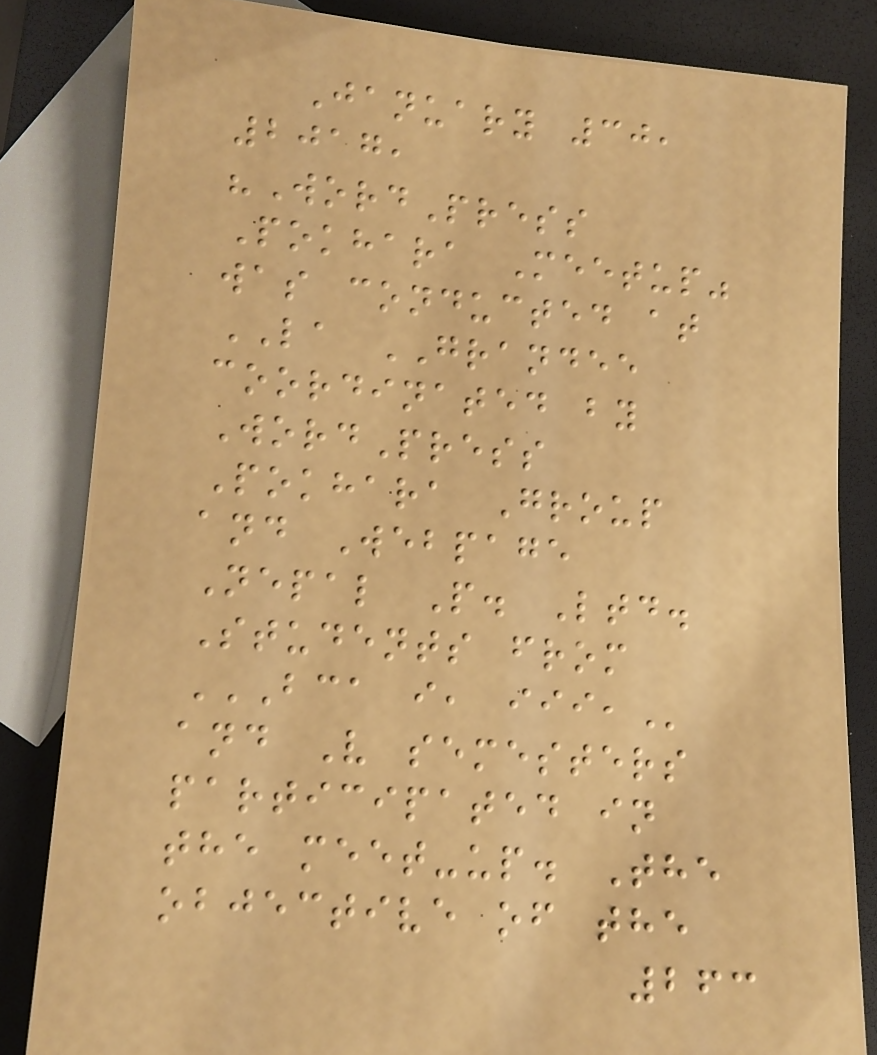January 30,
2017,
"WordPress
Pokhara Meetup"
was conducted at
LA GRANDEE
coordinated by
WordPress
Pokhara Group
and Webpage
Nepal P. Ltd.
Students from
BCA I, III,
and V semesters
participated in
the meet-up. The
objective of the
263
